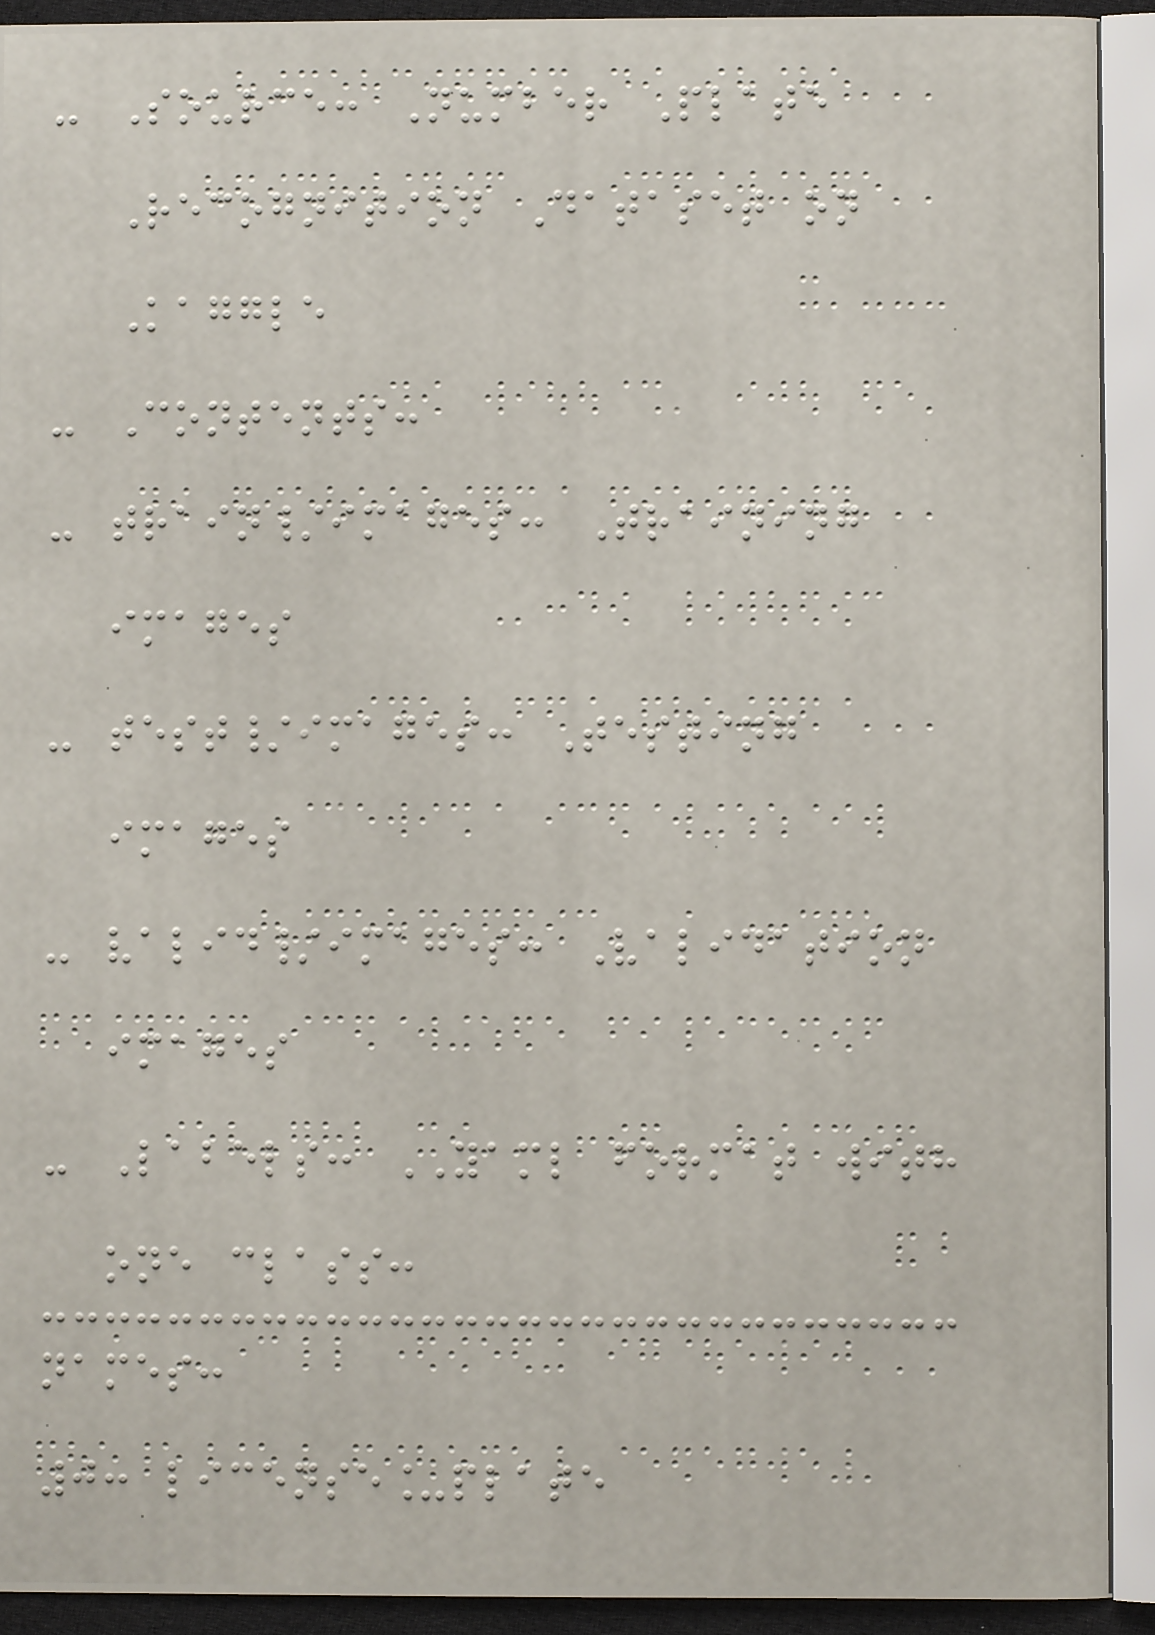- Source: Number Plate
Recognition Dataset on
Kaggle
- Contents:
- train/images: Training
images
- test/images: Testing
images
- valid/images: Validation
images
- Labels: YAML format with
one class:
names:
0: license_plate
